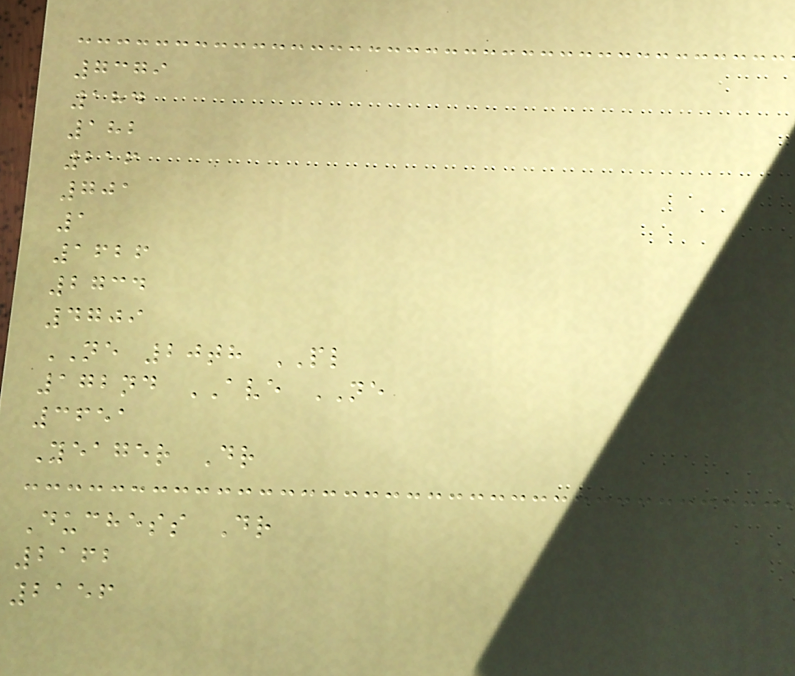7379
184
182
216
701
1
1626
2734
4709
NE 20th PL
172nd AVE NE
3651
Yeager Dr
Duchess Dr
2162
2156
